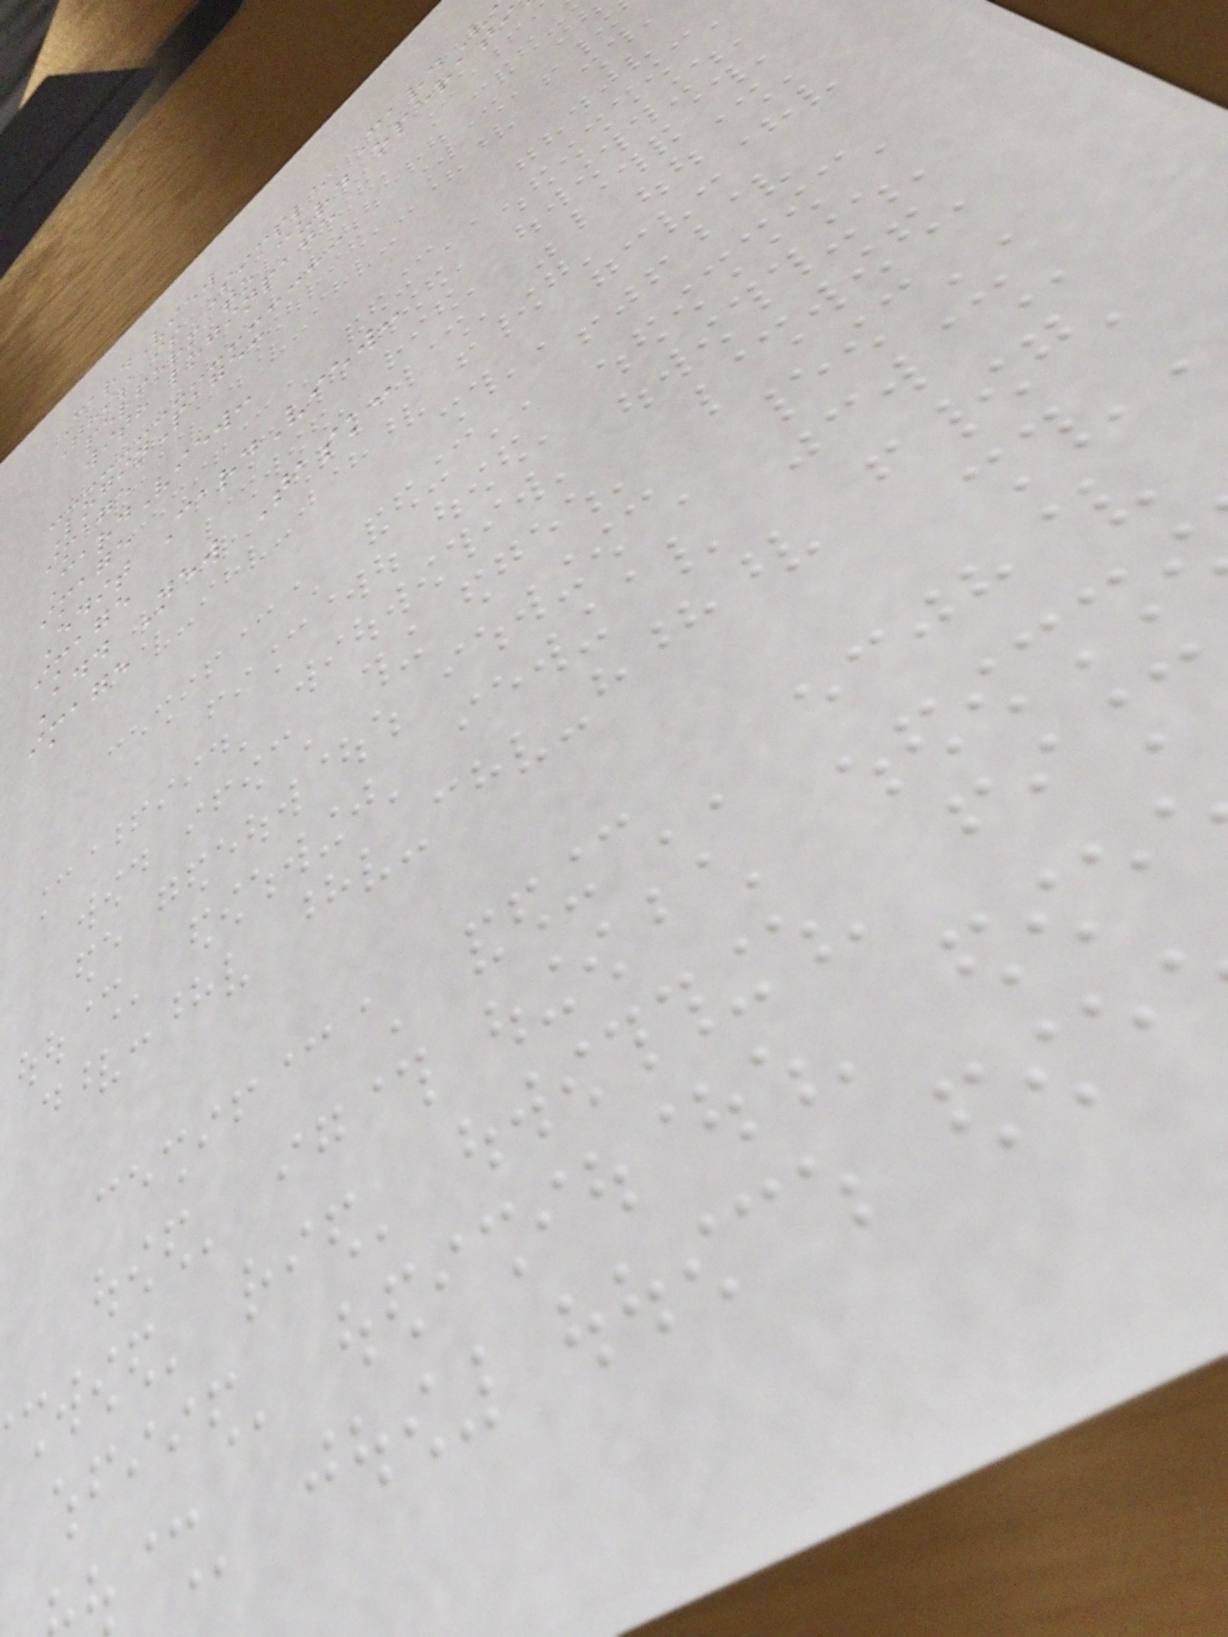CardView
This is Simple CardV
perform to curd operati
with loginpage
LoginPage:
image
CardView:
image
Edit CardView:
image
Add New Task:
image
